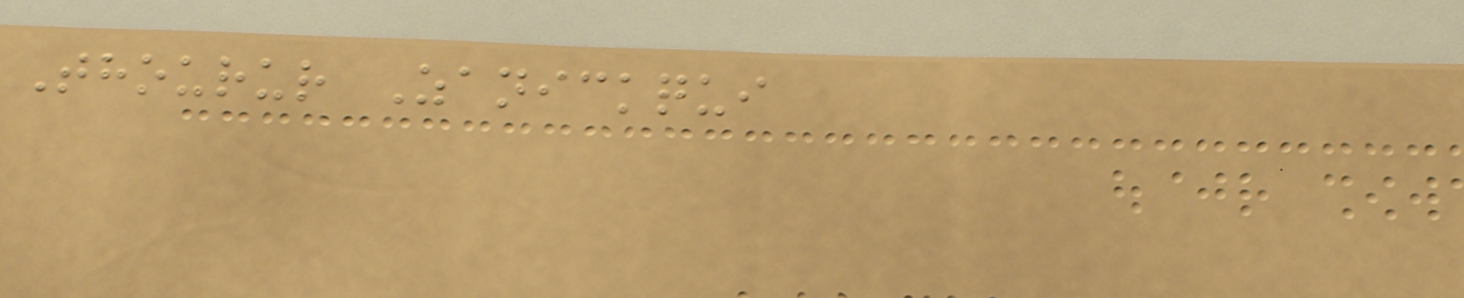Thourur Zanickqui
